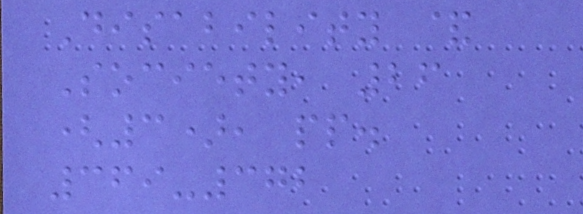Disability &
Society, 26
(3), pp.
369-372
